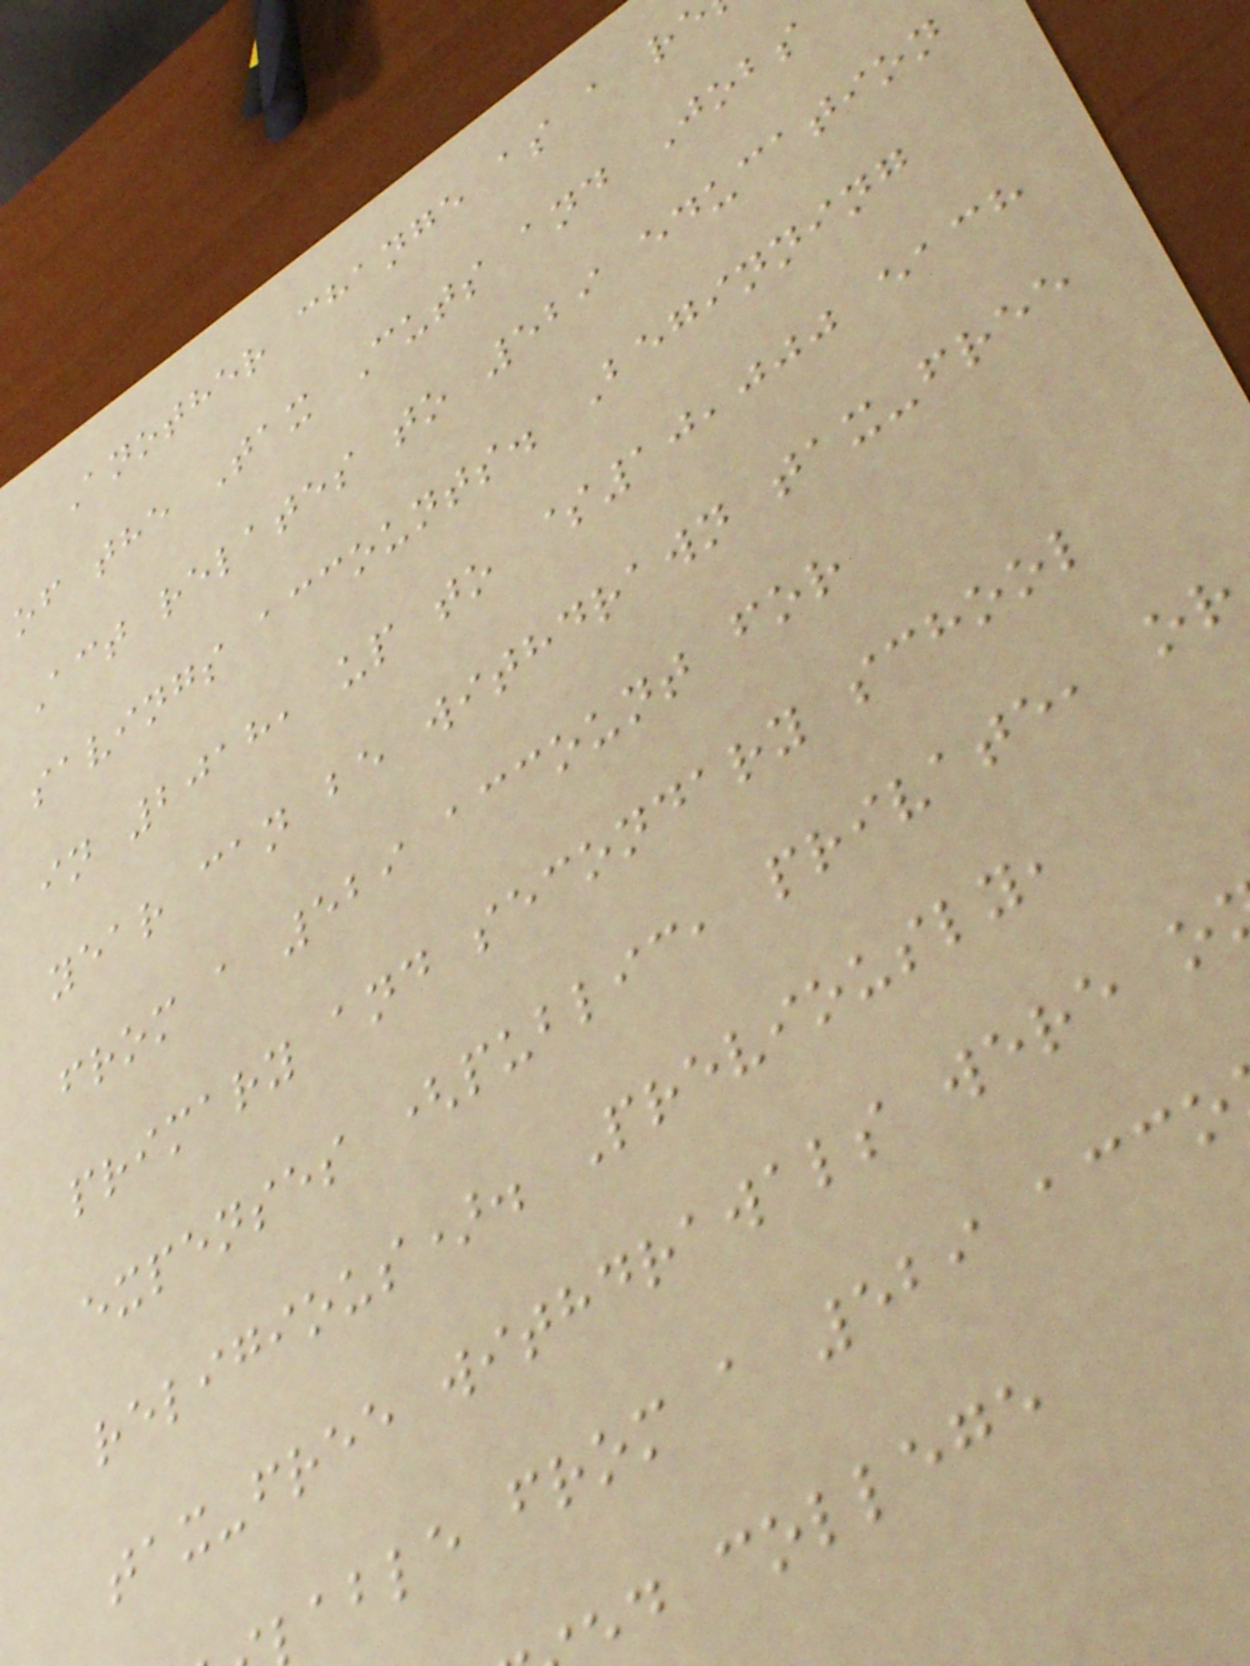Another change as a r
of the Tax Cuts and Jobs
Act relates to 529 education
savings accounts. Beginning
in 2018, up to $10,000 each
year can be withdrawn tax-free
from a 529 account for
primary and secondary school
expenses (public, private, or
religious). Previously,
tax-free withdrawals were o
able from a 529 acco
d college
